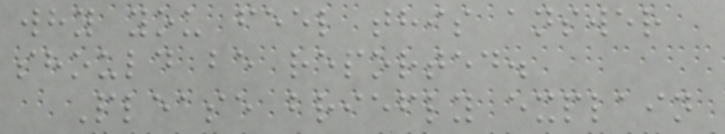why you feel this answer
should be reported.
Please briefly explain
